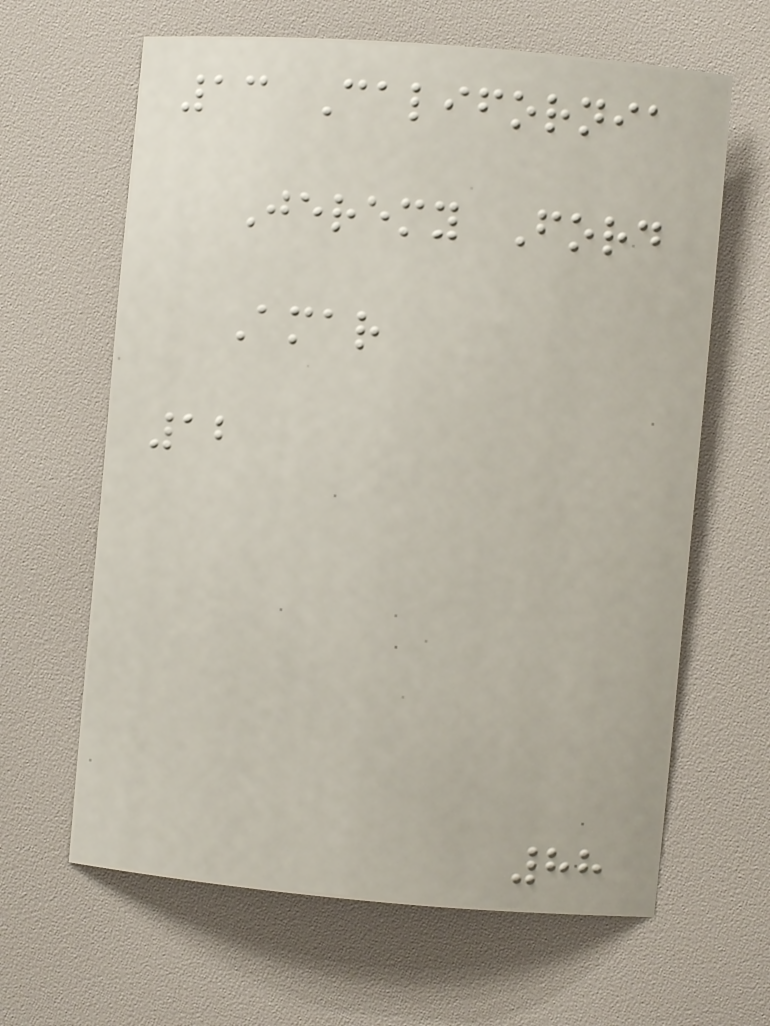13 California
Jeremy Ford
Amar
12
88
